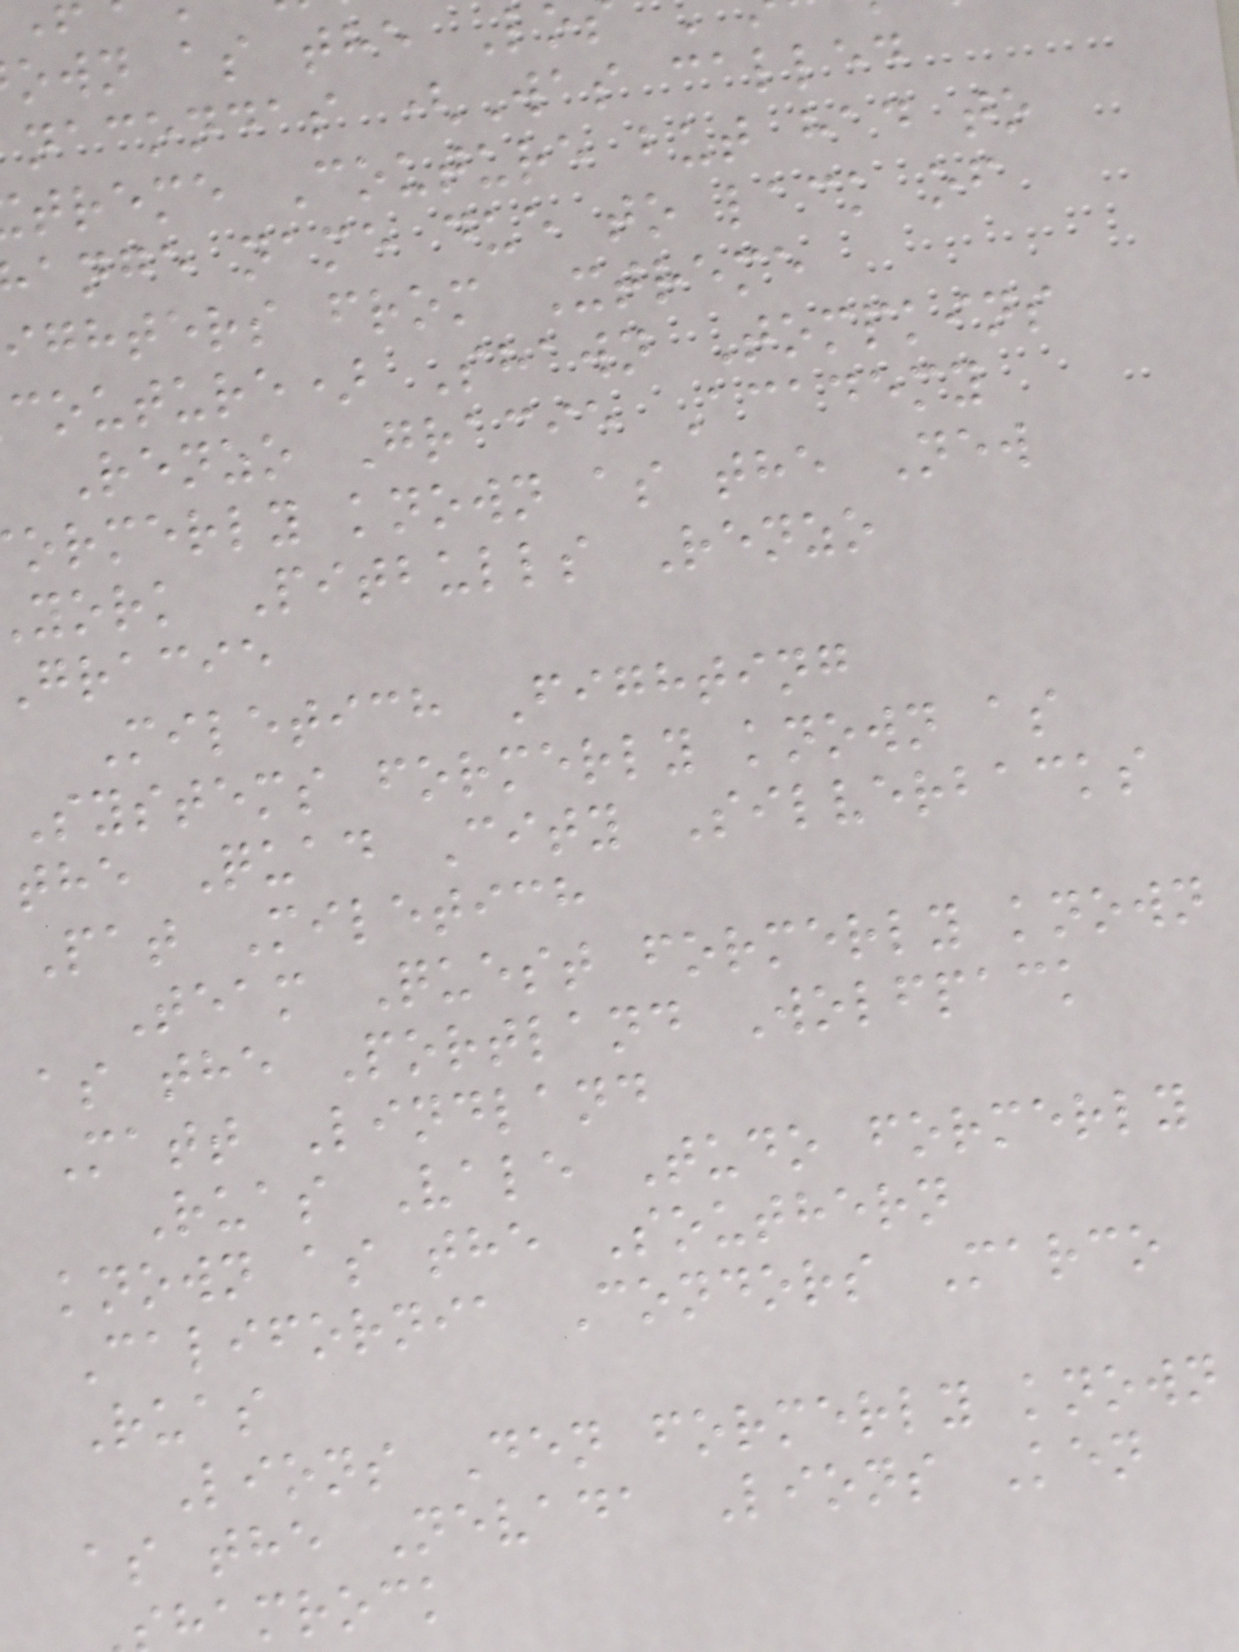own as the L
nacondas (Was called
treme Couture but had to
ange name due to lack of
ighters from Xtreme
couture) Shawn Tompkins
Renzo Gracie Academy
ormerly known as the New
york Pitbulls Renzo
gracie
Miletich Fighting
Systems formerly known as
the Quad City Silverbacks
Pat Miletich
Team Quest formerly known
as the Portland Wolfpack
Matt Lindland
Ruas Vale Tudo formerly
known as the Southern
California Condors Marco
Ruas
Lions Den formerly known
as the Nevada Lions Ken
hamrock
